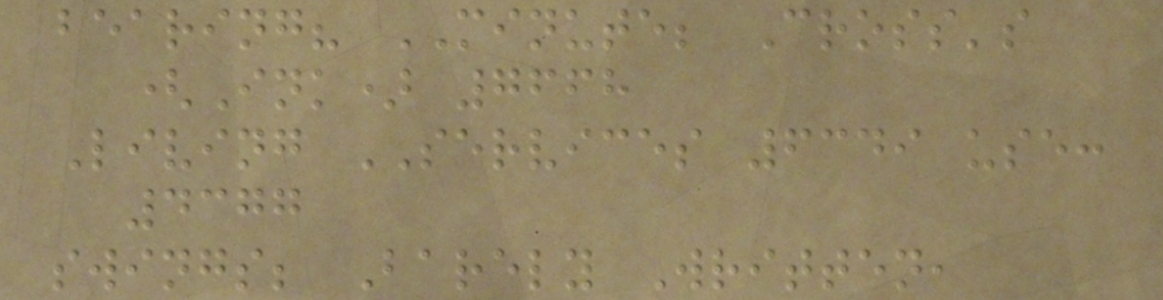bearing? MINUTE; Cross's
(Ink) 7668
Living SERVICES 6349 use:
4377
swings; Barely Written,
